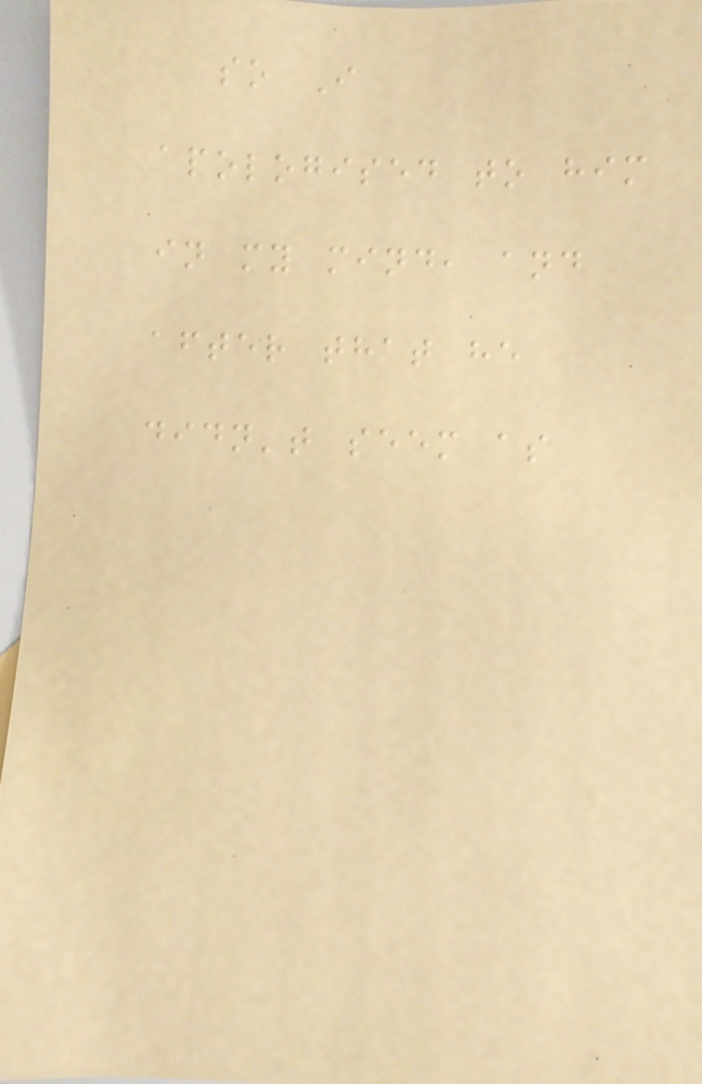so I
apologised to him
in my mind, and
after that he
didn't seem as
